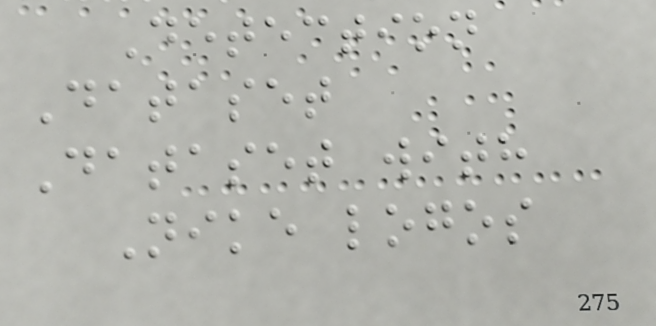Detection
Dataset
Dataset with
Nike logos
